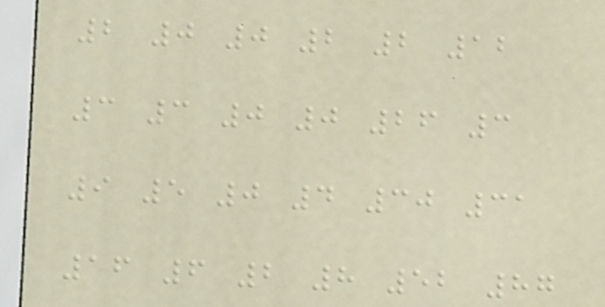2 0 0 2 2 12
3 3 0 0 26 3
9 5 0 4 30 31
16 6 2 8 52 87
